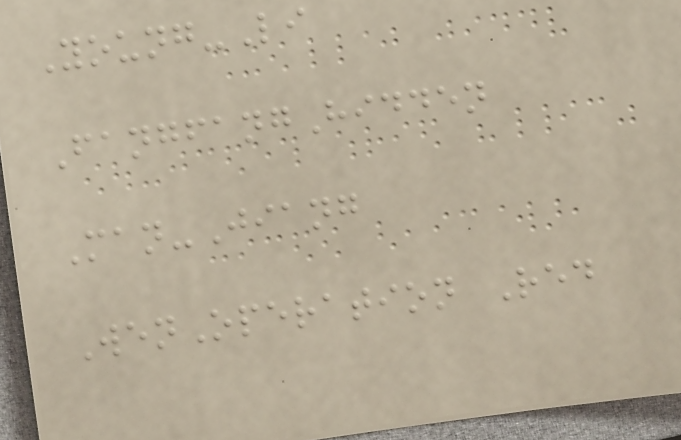Young-Li
FangfangHidden
Man-Jiang
WenOperation Red
